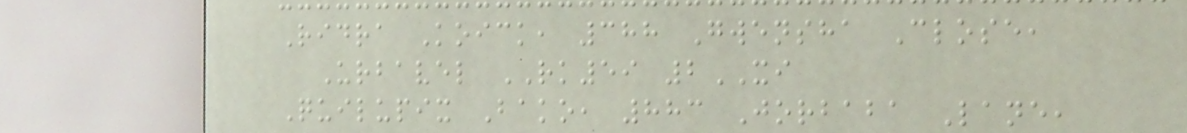Ridra Koick, 388 Gwensha Close,
Urbavel RK59 2XI
Quilupix Bako, 883 Jorbaba Lane,
